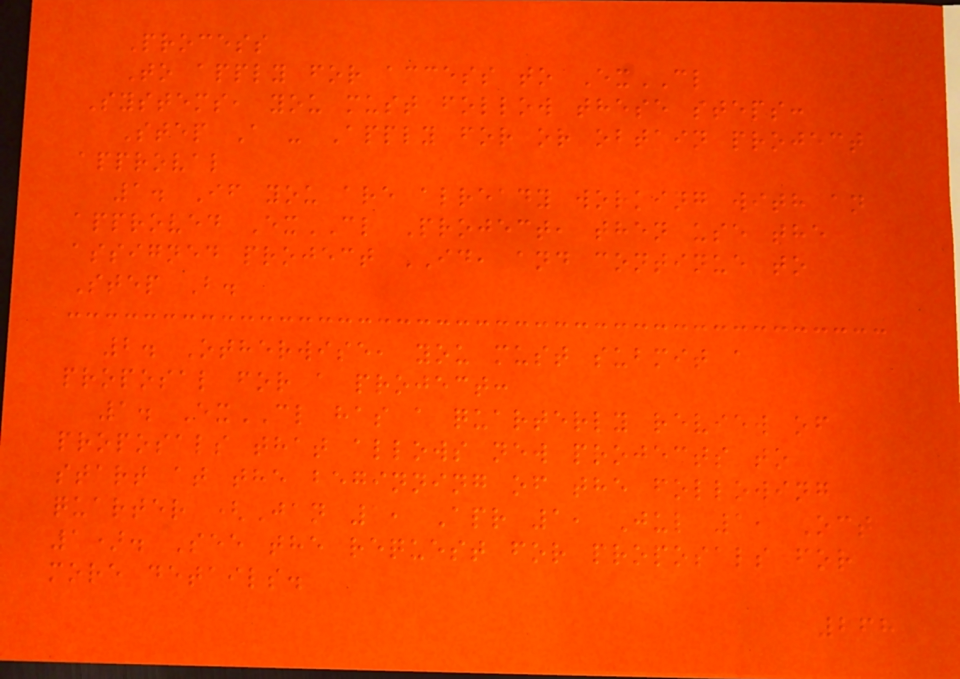Process
To apply for access to ExCL
Systems, you must follow these steps:
Step A - Apply for or obtain project
approval
1. If you are already working with an
approved ExCL Project, then use the
assigned project ID, and continue to
Step B.
2. Otherwise, you must submit a
proposal for a project:
1. ExCL has a quarterly review of
proposals that allows new projects to
start at the beginning of the following
quarter (Jan 1, Apr 1, Jul 1, Oct
1). See the request for proposals for
more details.
268
